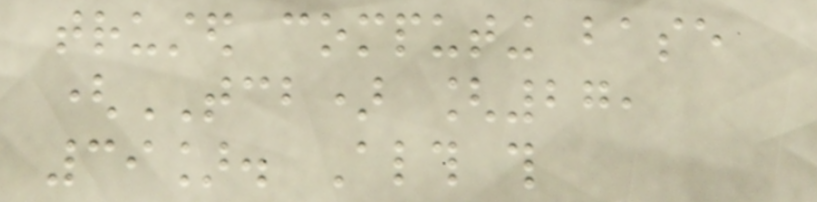trusted computing base
(TCB) [27,
39]. Although this
